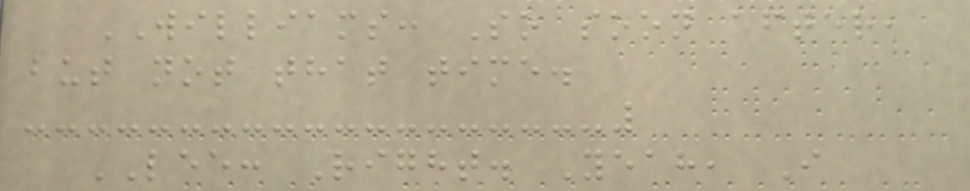WILLIAMS: So soon after,
but not that time.
LEE: Right. Yeah, I
